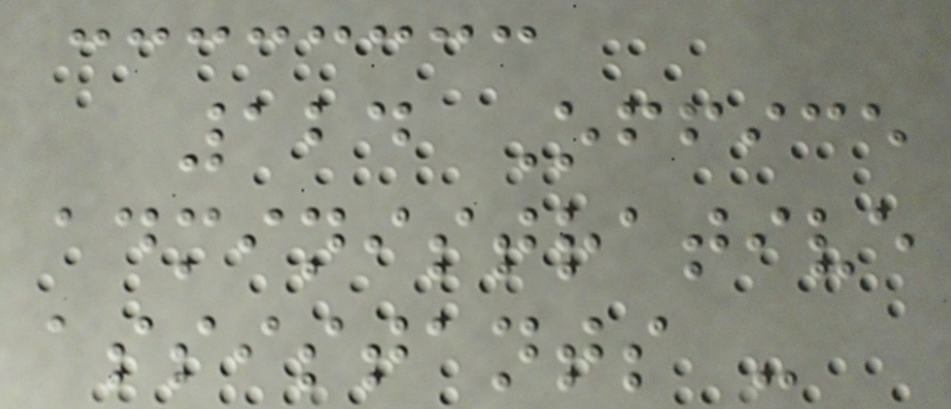124 Office
administrative
assistants -
